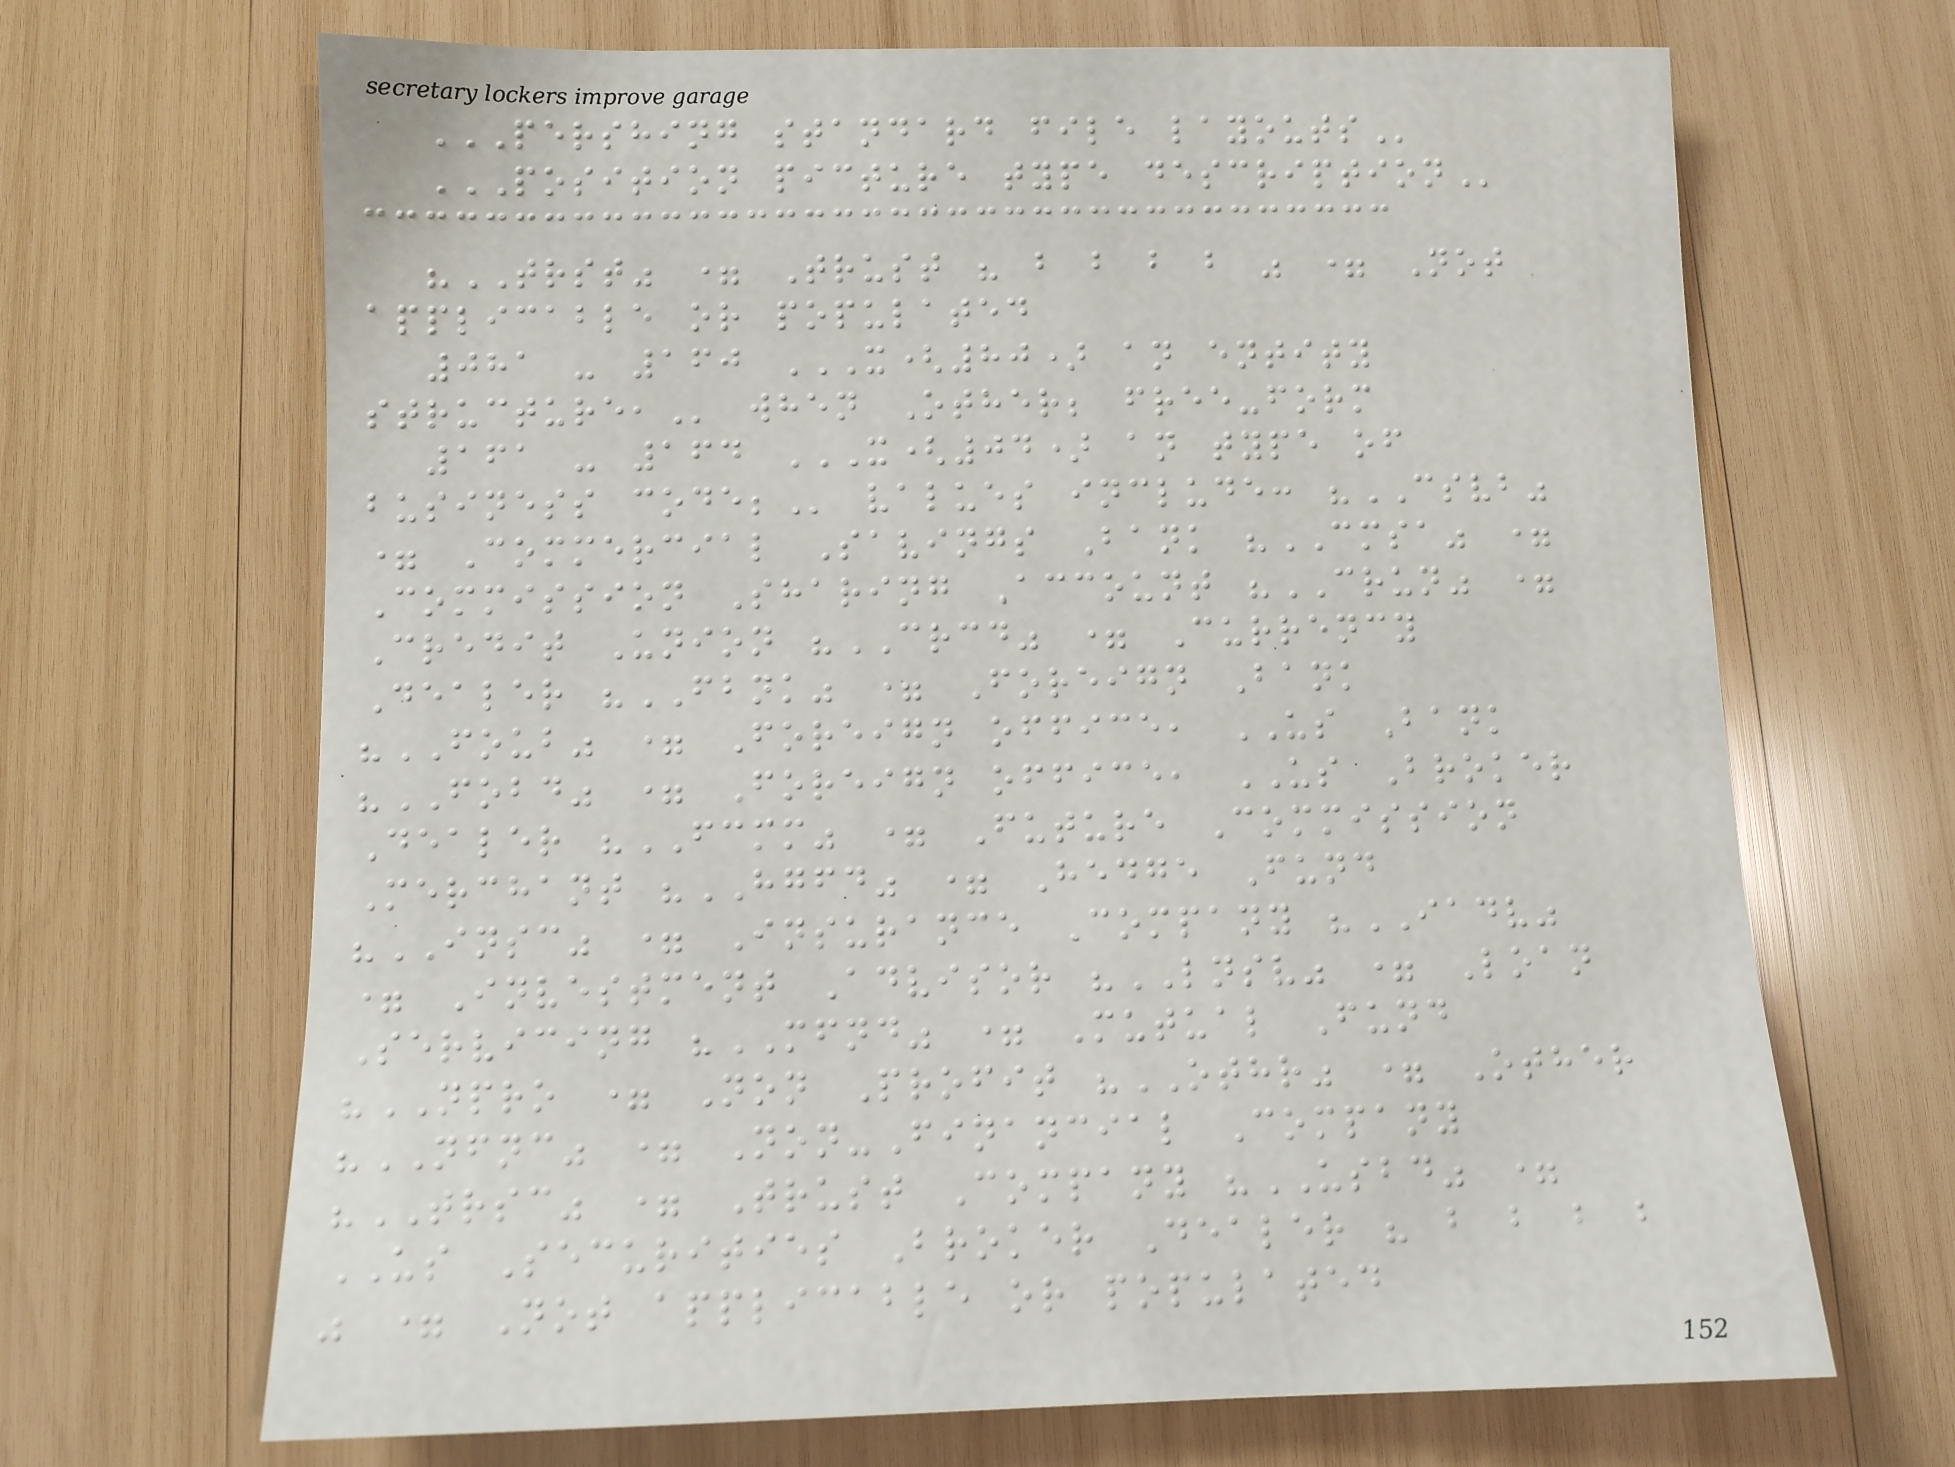PERSHING STANDARD FILE LAYOUTS
POSITION PICTURE TYPE DESCRIPTION
"TRST" = Trust " b b b b " = Not
applicable or populated
081 - 160 X(80) AN ENTITY
STRUCTURE, when Other; free-form
161 - 164 X(04) AN TYPE OF
BUSINESS CODE; values include: "CSVB"
= Commercial Savings Bank "CMSA" =
Commission Sharing Account "CRUN" =
Credit Union "CRCD" = Currency
Dealer "FBNK" = Foreign Bank
"FOUB" = Foreign office, US Bank
"FOBD" = Foreign office, US Broker
Dealer "FCMM" = Future Commission
Merchant "HGFD" = Hedge Fund
"INSC" = Insurance Company "IADV"
= Investment Advisor "LNSV" = Loan
Servicing "MFND" = Mutual Fund
"NPRO = Non Profit "OTHR" = Other
"NFNC" = Non-Financial Company
"TRSC" = Trust Company "USBD" =
US Securities Broker Dealer " b b b b
" = Not applicable or populated
